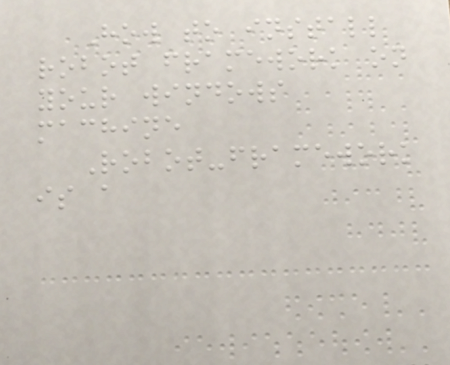How to install
robot framework on
your windows
machine
Robot-framework
is a
